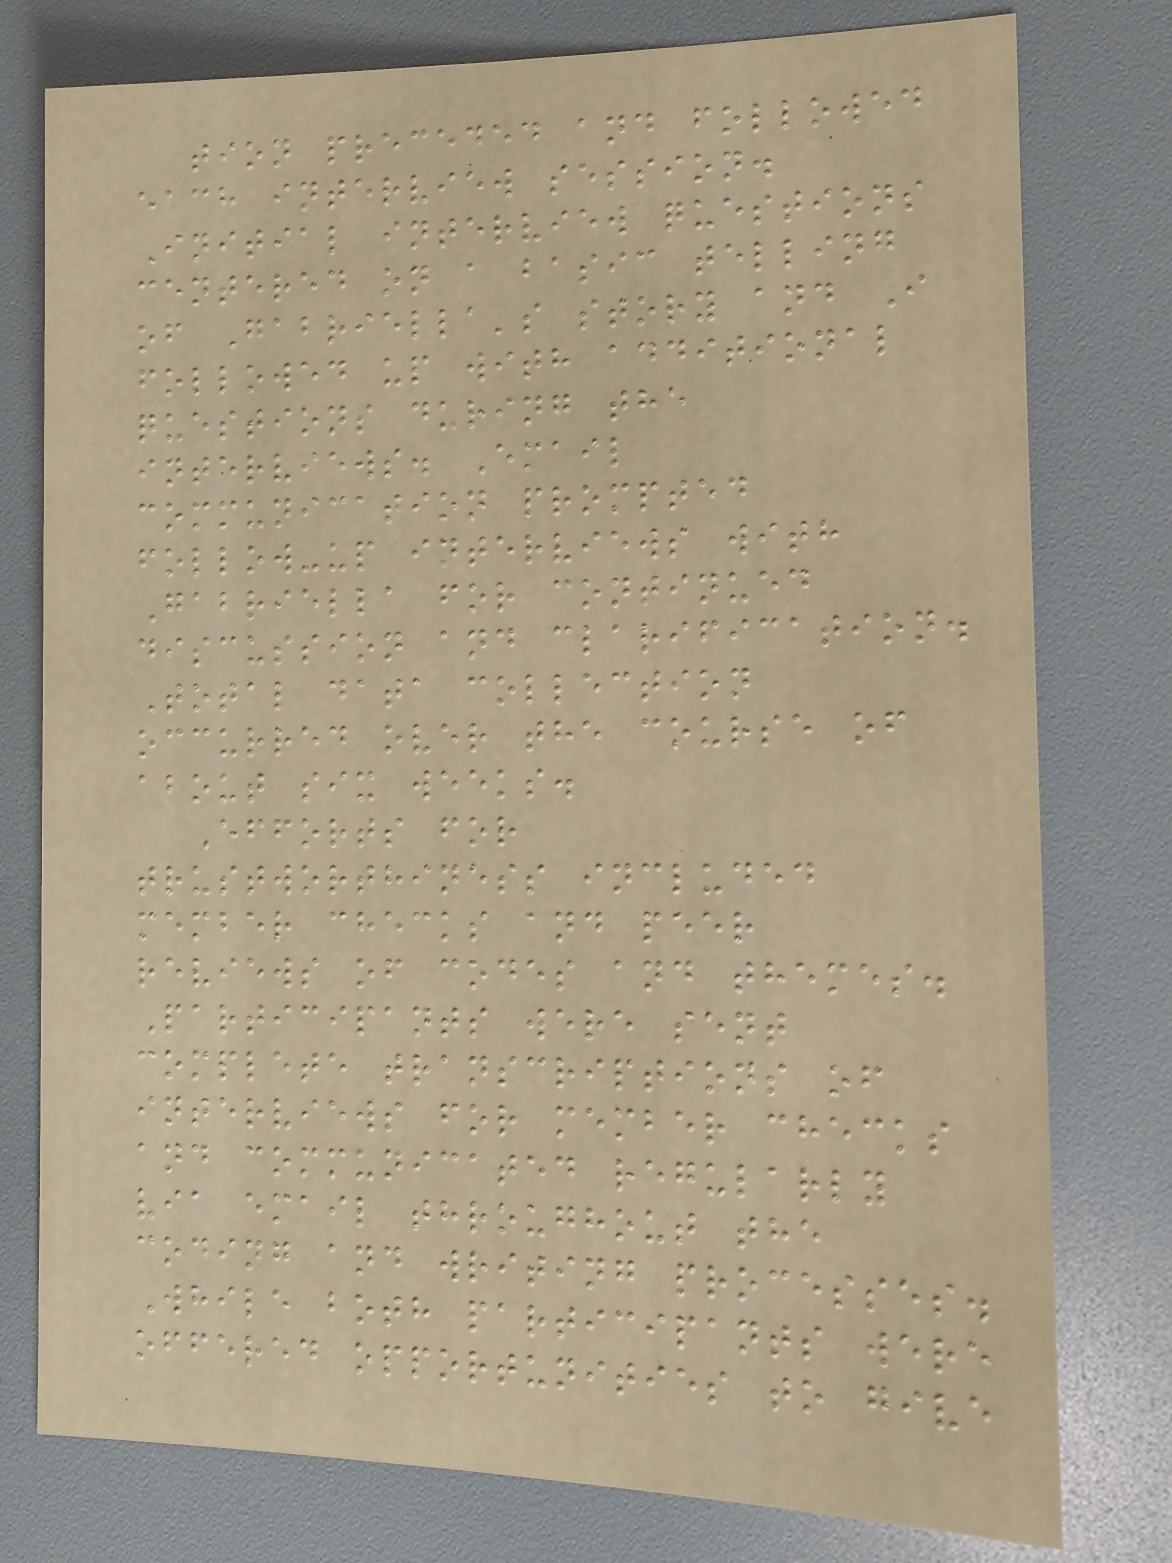tion preceded and followed
each interview session.
Initial interview questions
centered on a basic telling
of Gabriella's story and I
followed up with additional
questions during the
interviews. Email
communication prompted
follow-up interviews with
Gabriella for continued
discussion and clarification.
Total data collection
occurred over the course of
about six weeks.
Efforts for
trustworthiness included
member checks and peer
reviews of codes and themes.
Participants were sent
complete transcriptions of
interviews for member checks
and communicated regularly
via email throughout the
coding and writing processes.
While both participants were
offered opportunities to give
